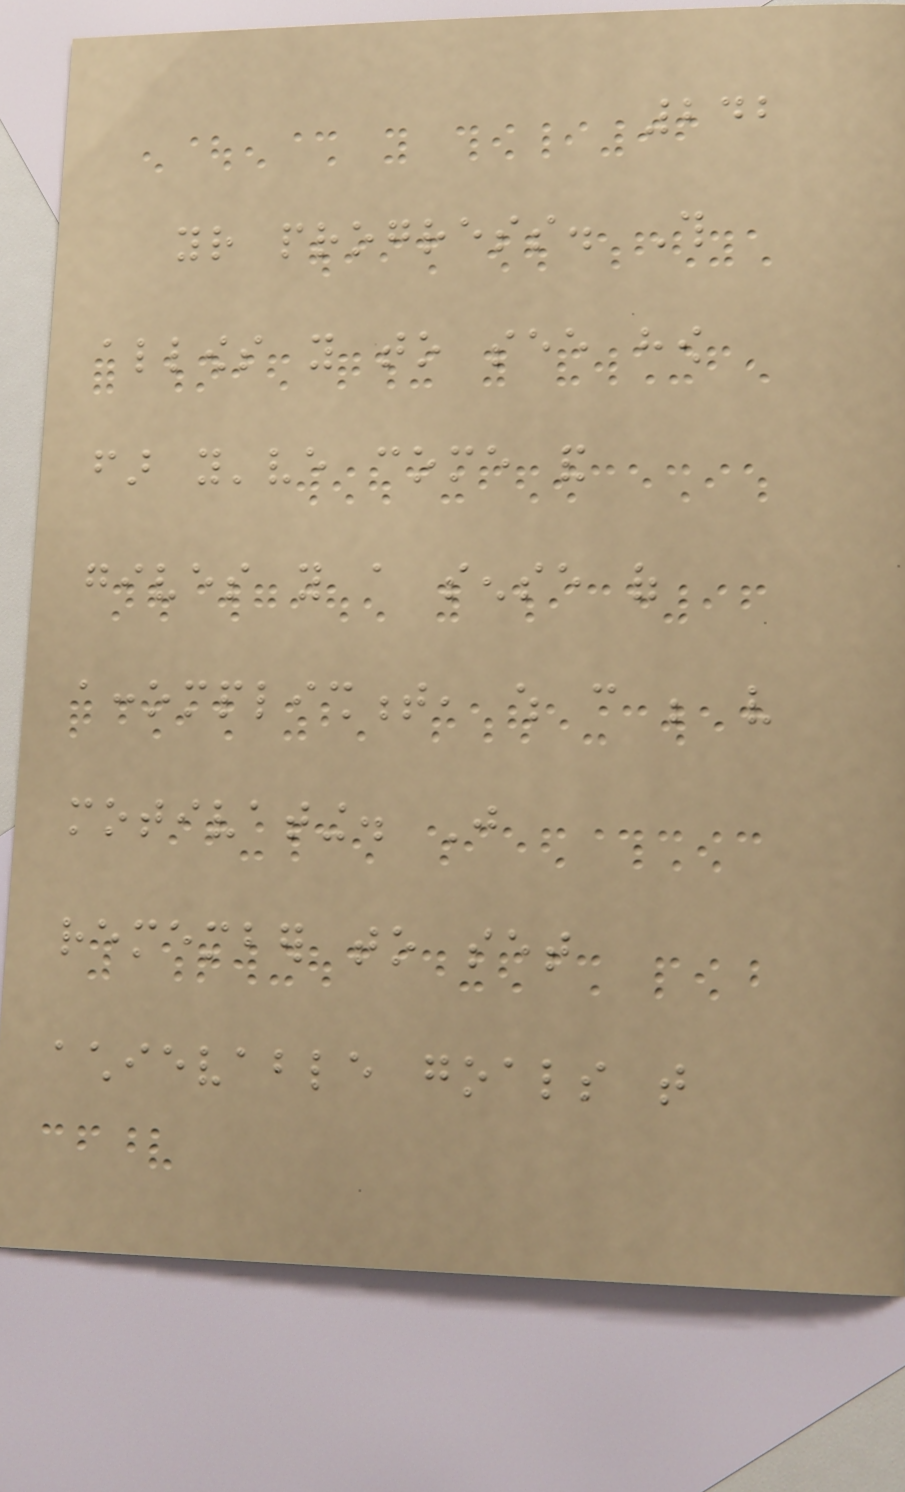242
your progress. This
allows you to see how
far you've come and
gives you a sense of
accomplishment, which can be very
motivating. Just
remember to set
achievable goals that
